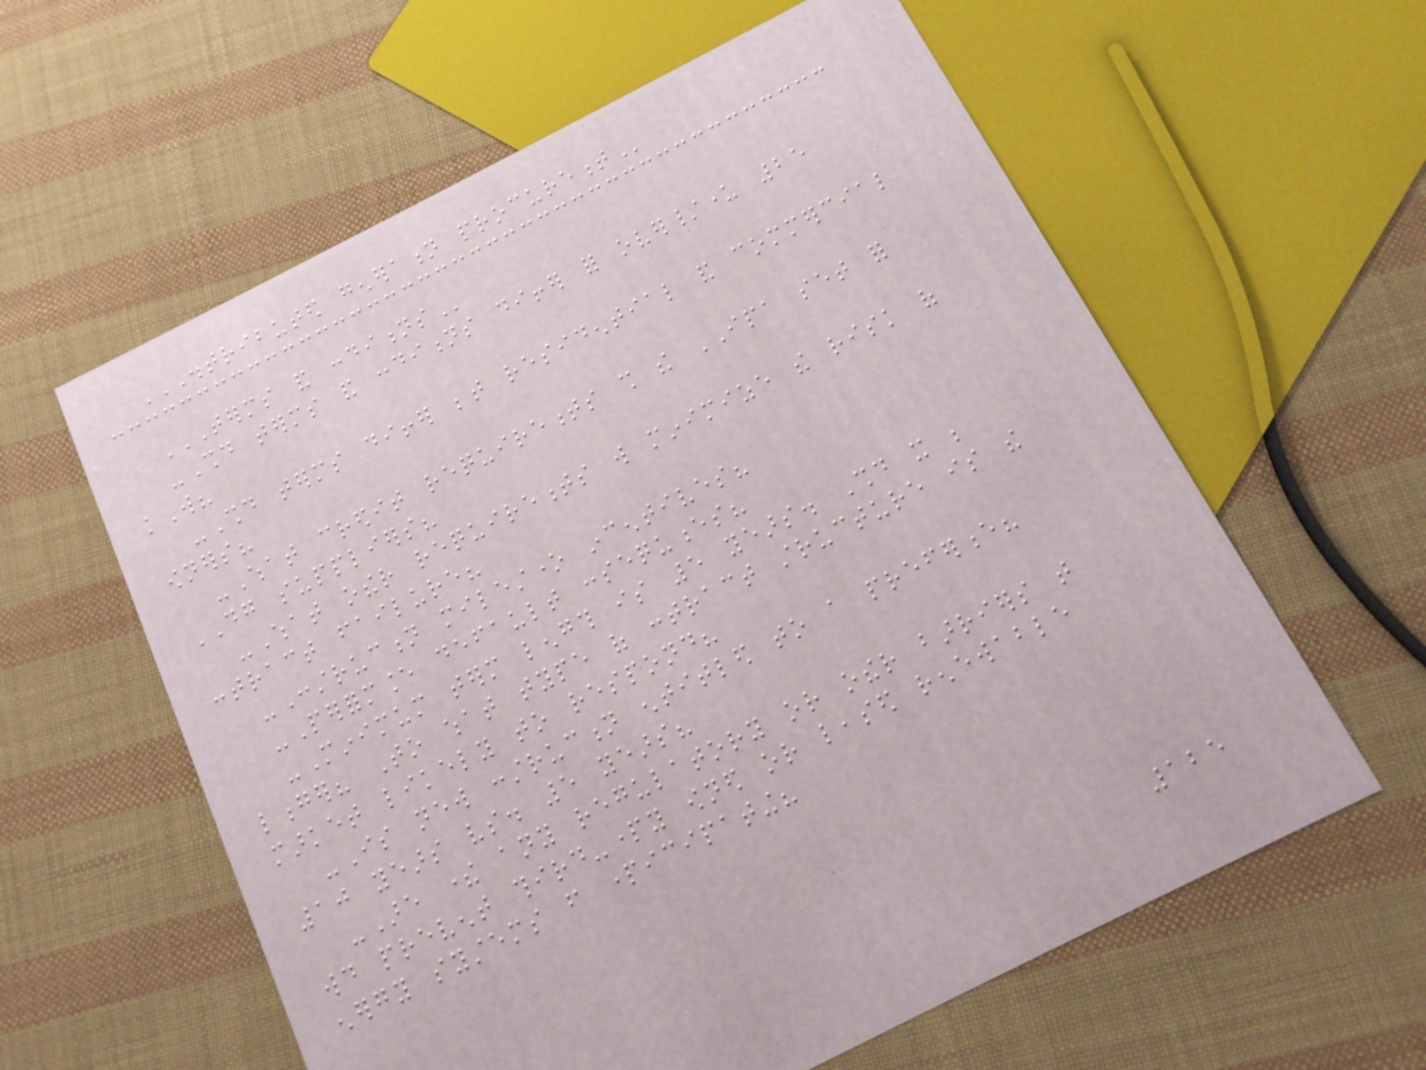DISTRIBUTED GENERATION PROCUREMENT
TERMS AND CONDITIONS
-Should terms and conditions differ for over/under 25
kW?
-Should terms differ between residential and commercial
owners?
-What credit requirements shall the IPA set for
DG suppliers?
-What other requirements will minimize the risk of
contract failure?
-Construction milestone incentives?
-Performance default consequences?
-Minimum term length is 5 years. Should it be
longer? To what type of contract structure is the
market likely to respond?
-Is new construction entitled to a preference?
10 years vs. 5 years?
-Are there any regulatory or other barriers that
would prevent third-party owned or leased renewable
energy systems from participating?
125
